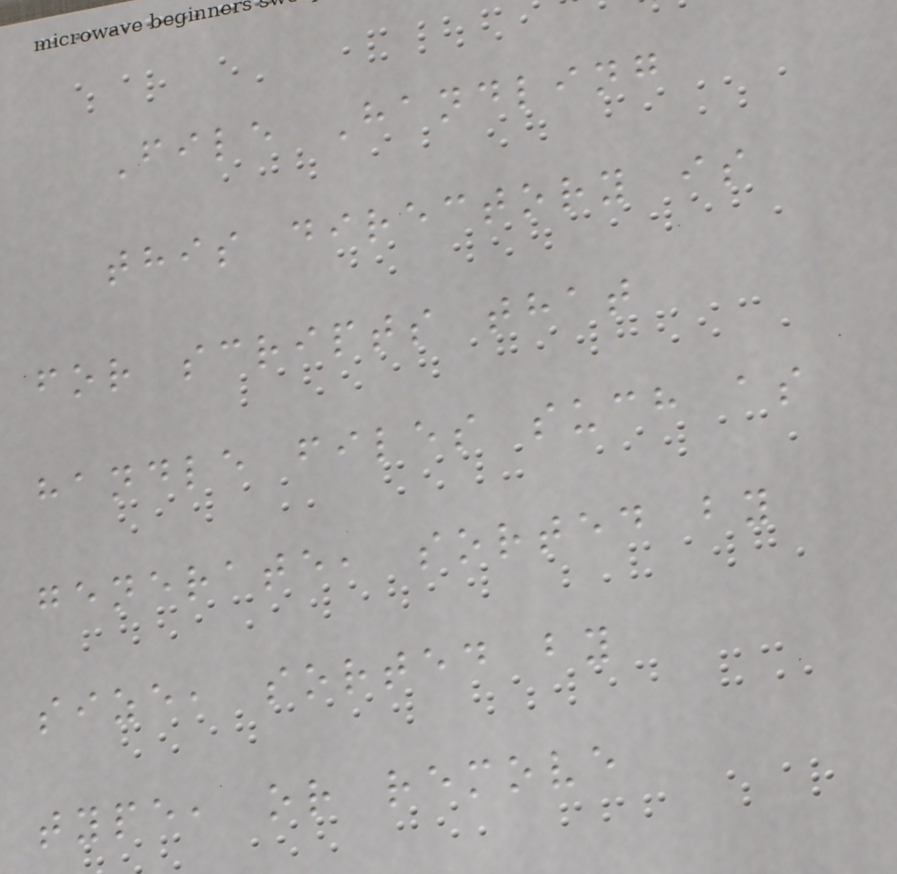File Handling
this directory is
for scripts that
handle files such as
generate, sorted by
size, sorted by
type, or remove
